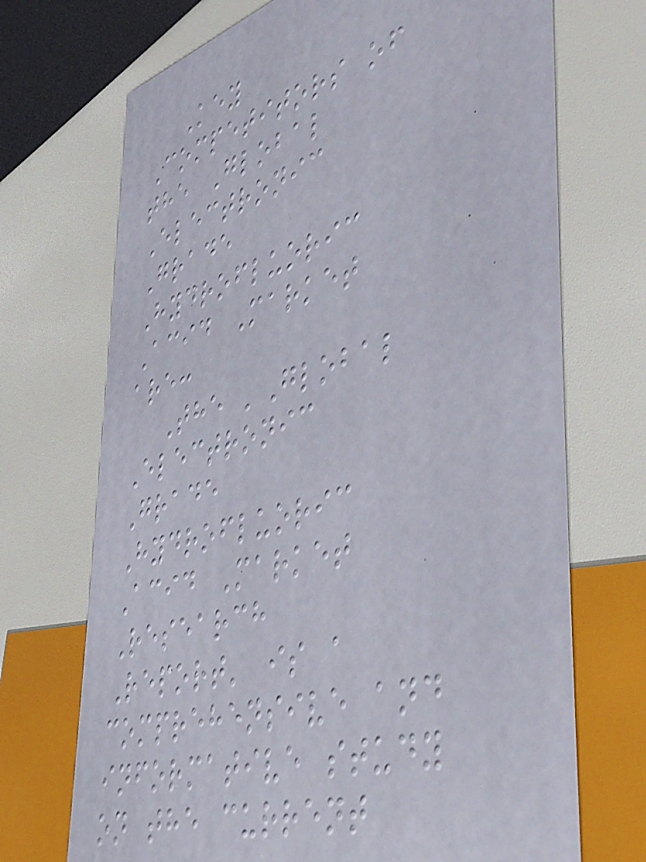Key
Competitors of
the Global
Electronic
Grade
Hydrofluoric
Acid Market
are:
The 'Global
Electronic
Grade
Hydrofluoric
Acid Market
Research
Report' is a
comprehensive and
informative study
on the current
